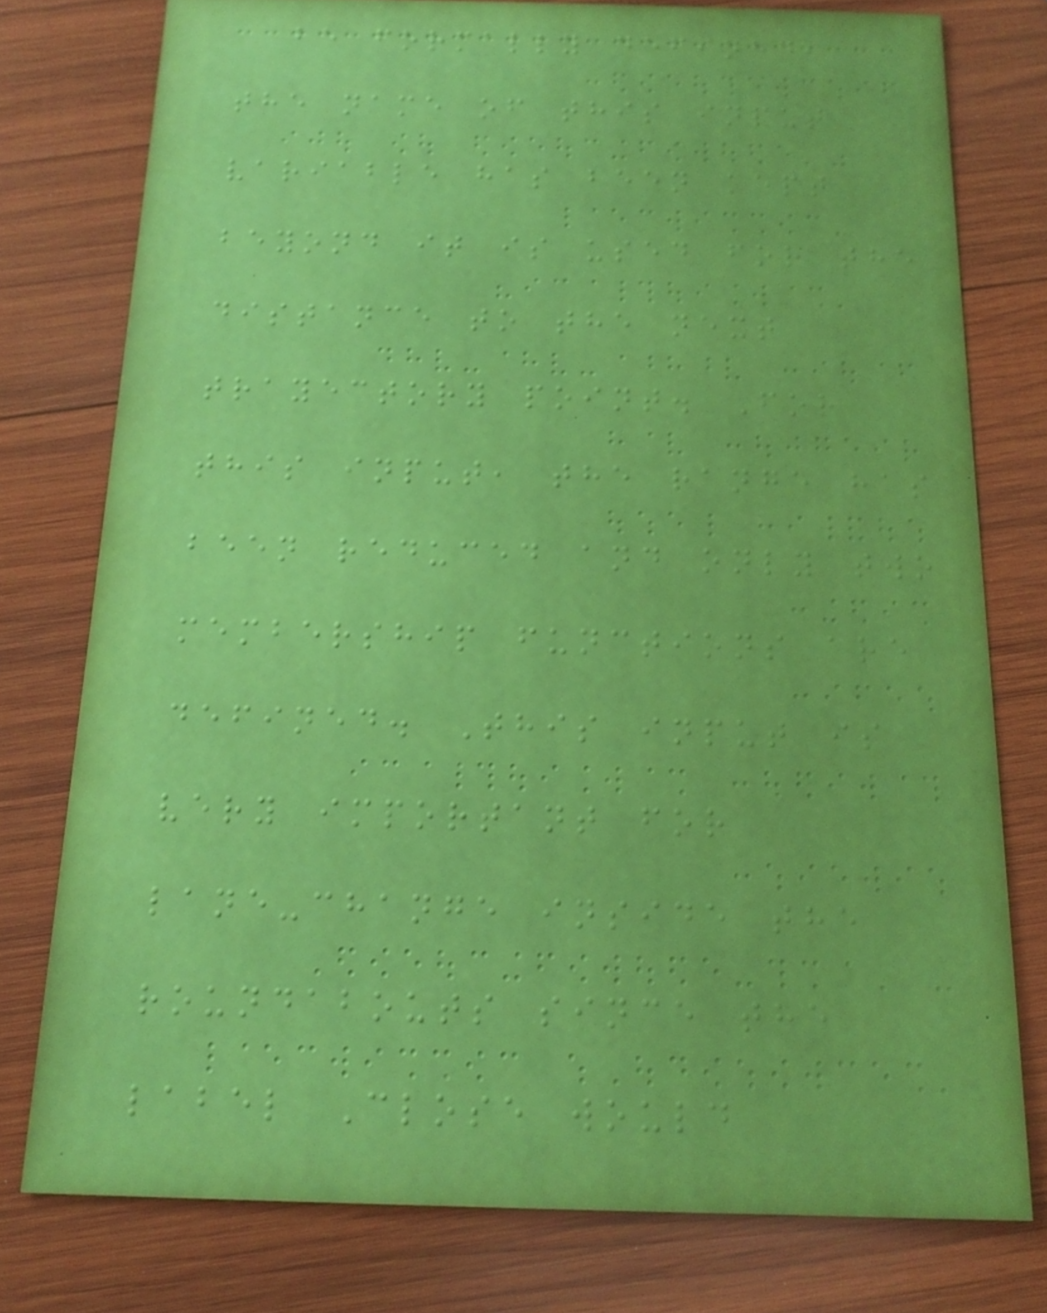be formally defined,
the name of this input
variable has been kept
beyond it is used for the
distance to the next
trayectory point. For
this input, the range has
been reduced and only two
membership functions are
defined. This input is
very important for
lane-change inside the
roundabouts since the
label Close would
